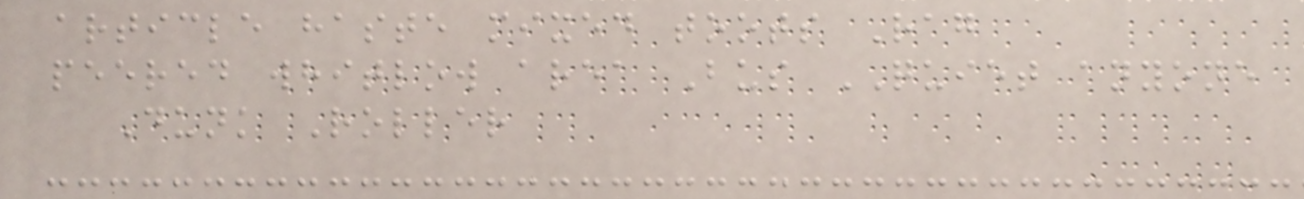article haste mixed toots Rag
peered whitlow area Bus QUIET anyone
Dunk Roller
